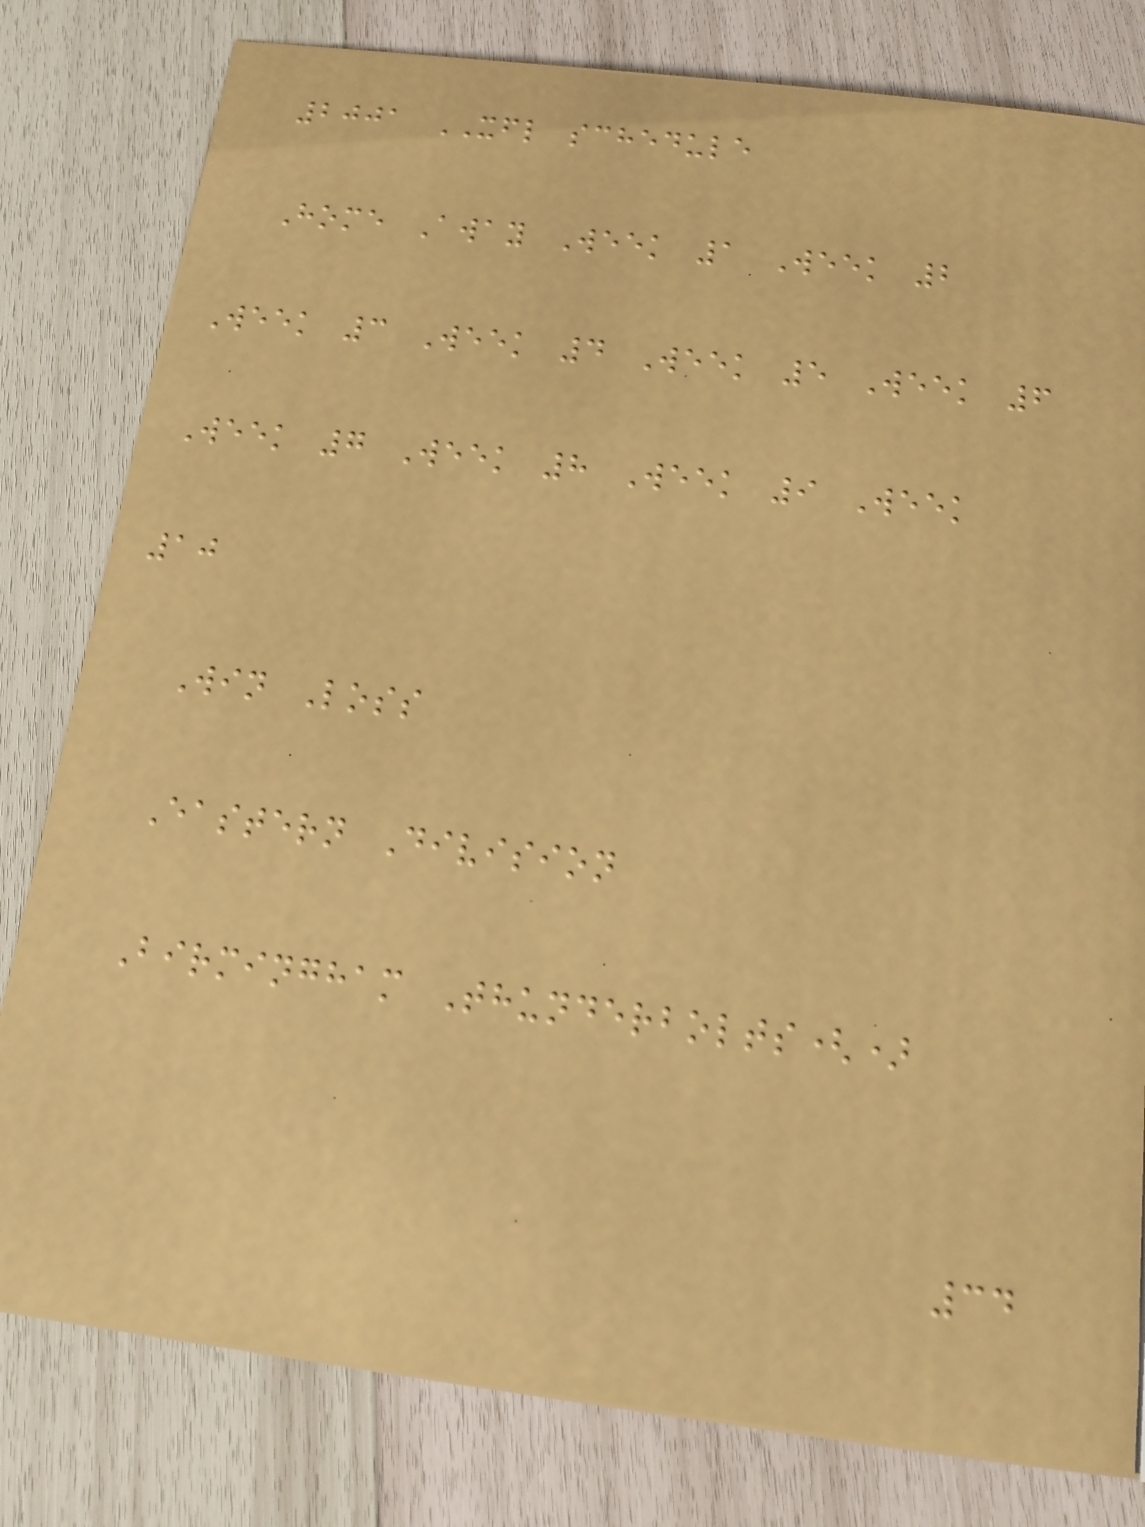2001 XFL schedule
Home Away Week 1 Week 2
Week 3 Week 4 Week 5 Week 6
Week 7 Week 8 Week 9 Week
10
Win Loss
Eastern Division
Birmingham Thunderbolts()
34
